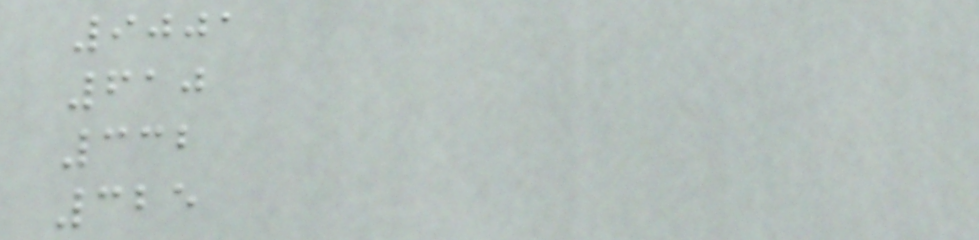9001
610
332
325
